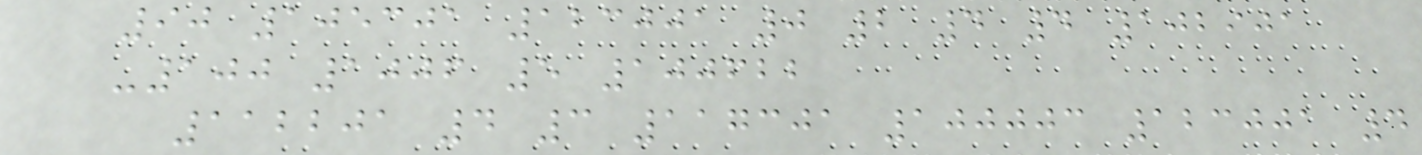90 105301 123001 0 2 4 4 102901
-100 1006 5 100622
112201 4 3 117301 100003 123001 4
